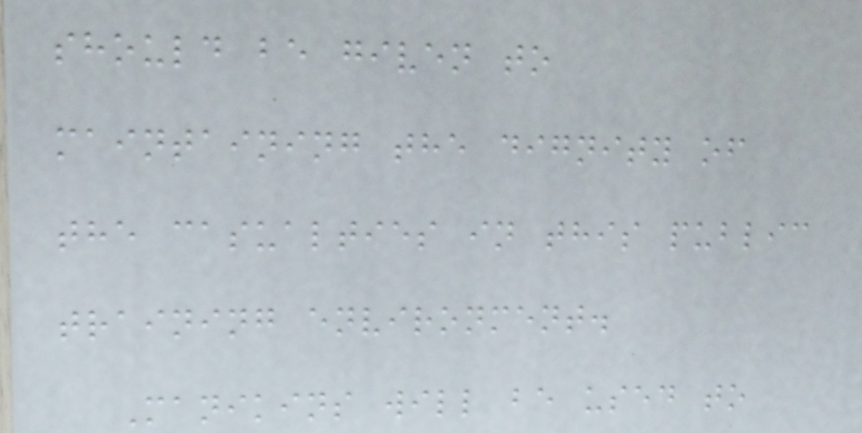should be given to
maintaining the dignity of
the casualties in this public
training environment.
Manikins will be used to
